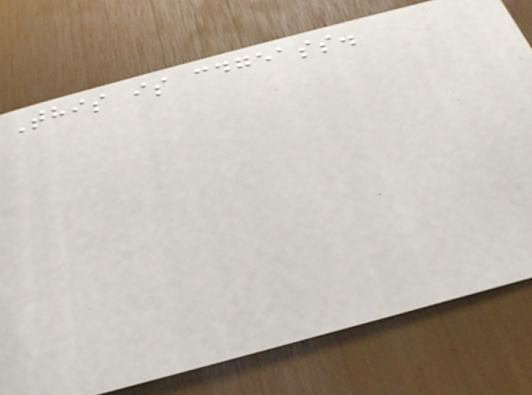This is cdgeass.
